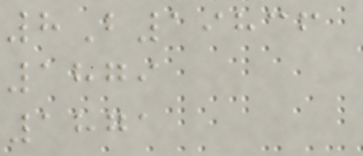8B19836
1879
1871
